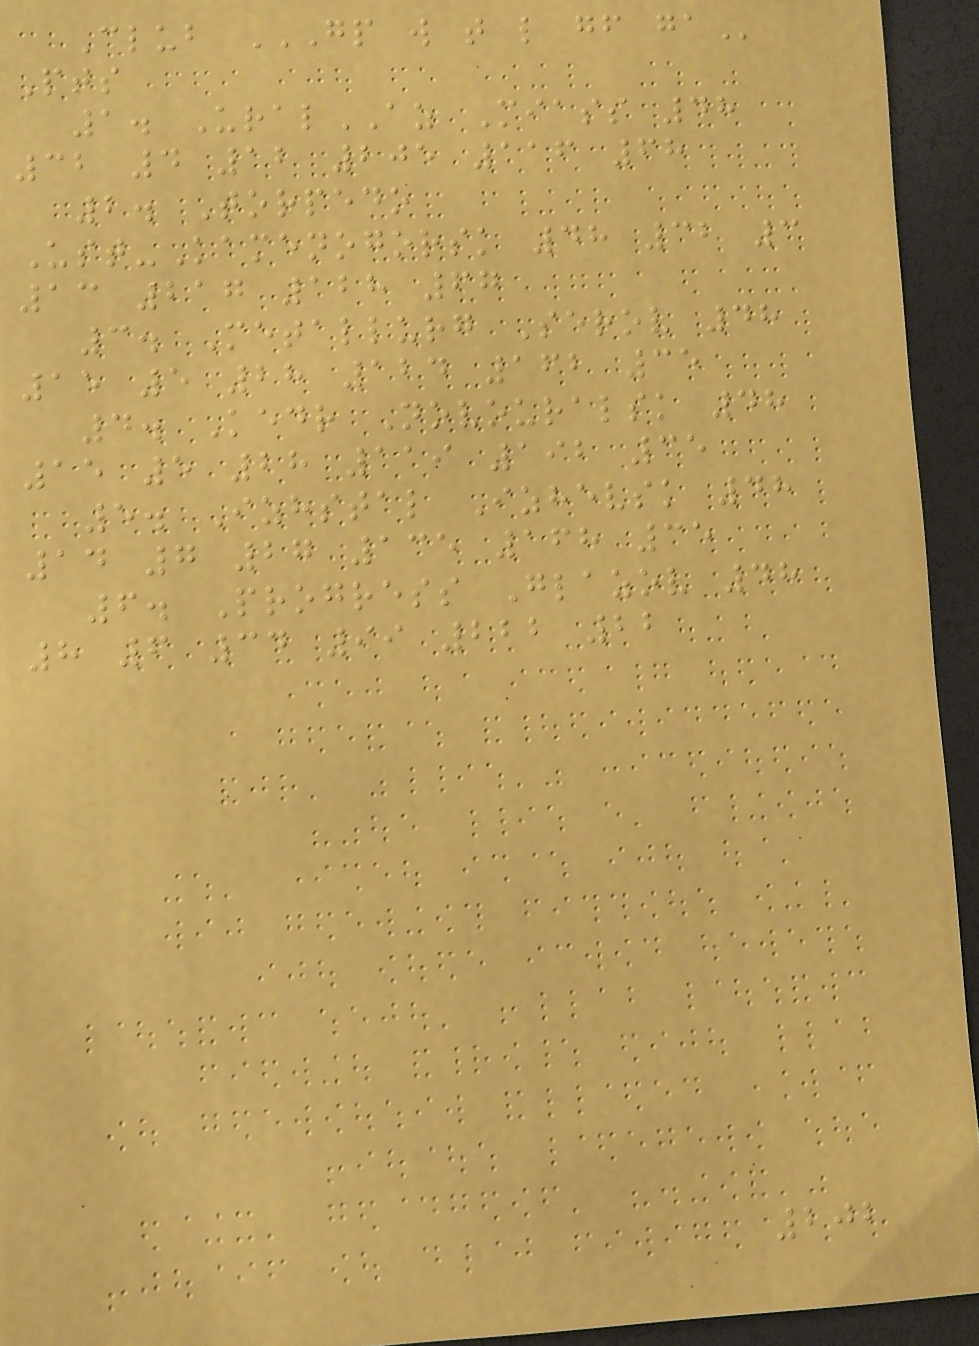Club GP W T L GF GA
Pts
1. UralAZ Miass 48
32 4 12 205 116 68
2. Torpedo
Ust-Kamenogorsk 48 32 3
13 217 128 67
3. Metallurg Serov 48
15 5 28 124 162 35
4. Kedr Novouralsk 48
15 5 28 119 192 35
5. Izhstal Izhevsk 48
14 7 27 135 168 35
6. Progress Glazov 48
8 6 34 99 222 22
202
